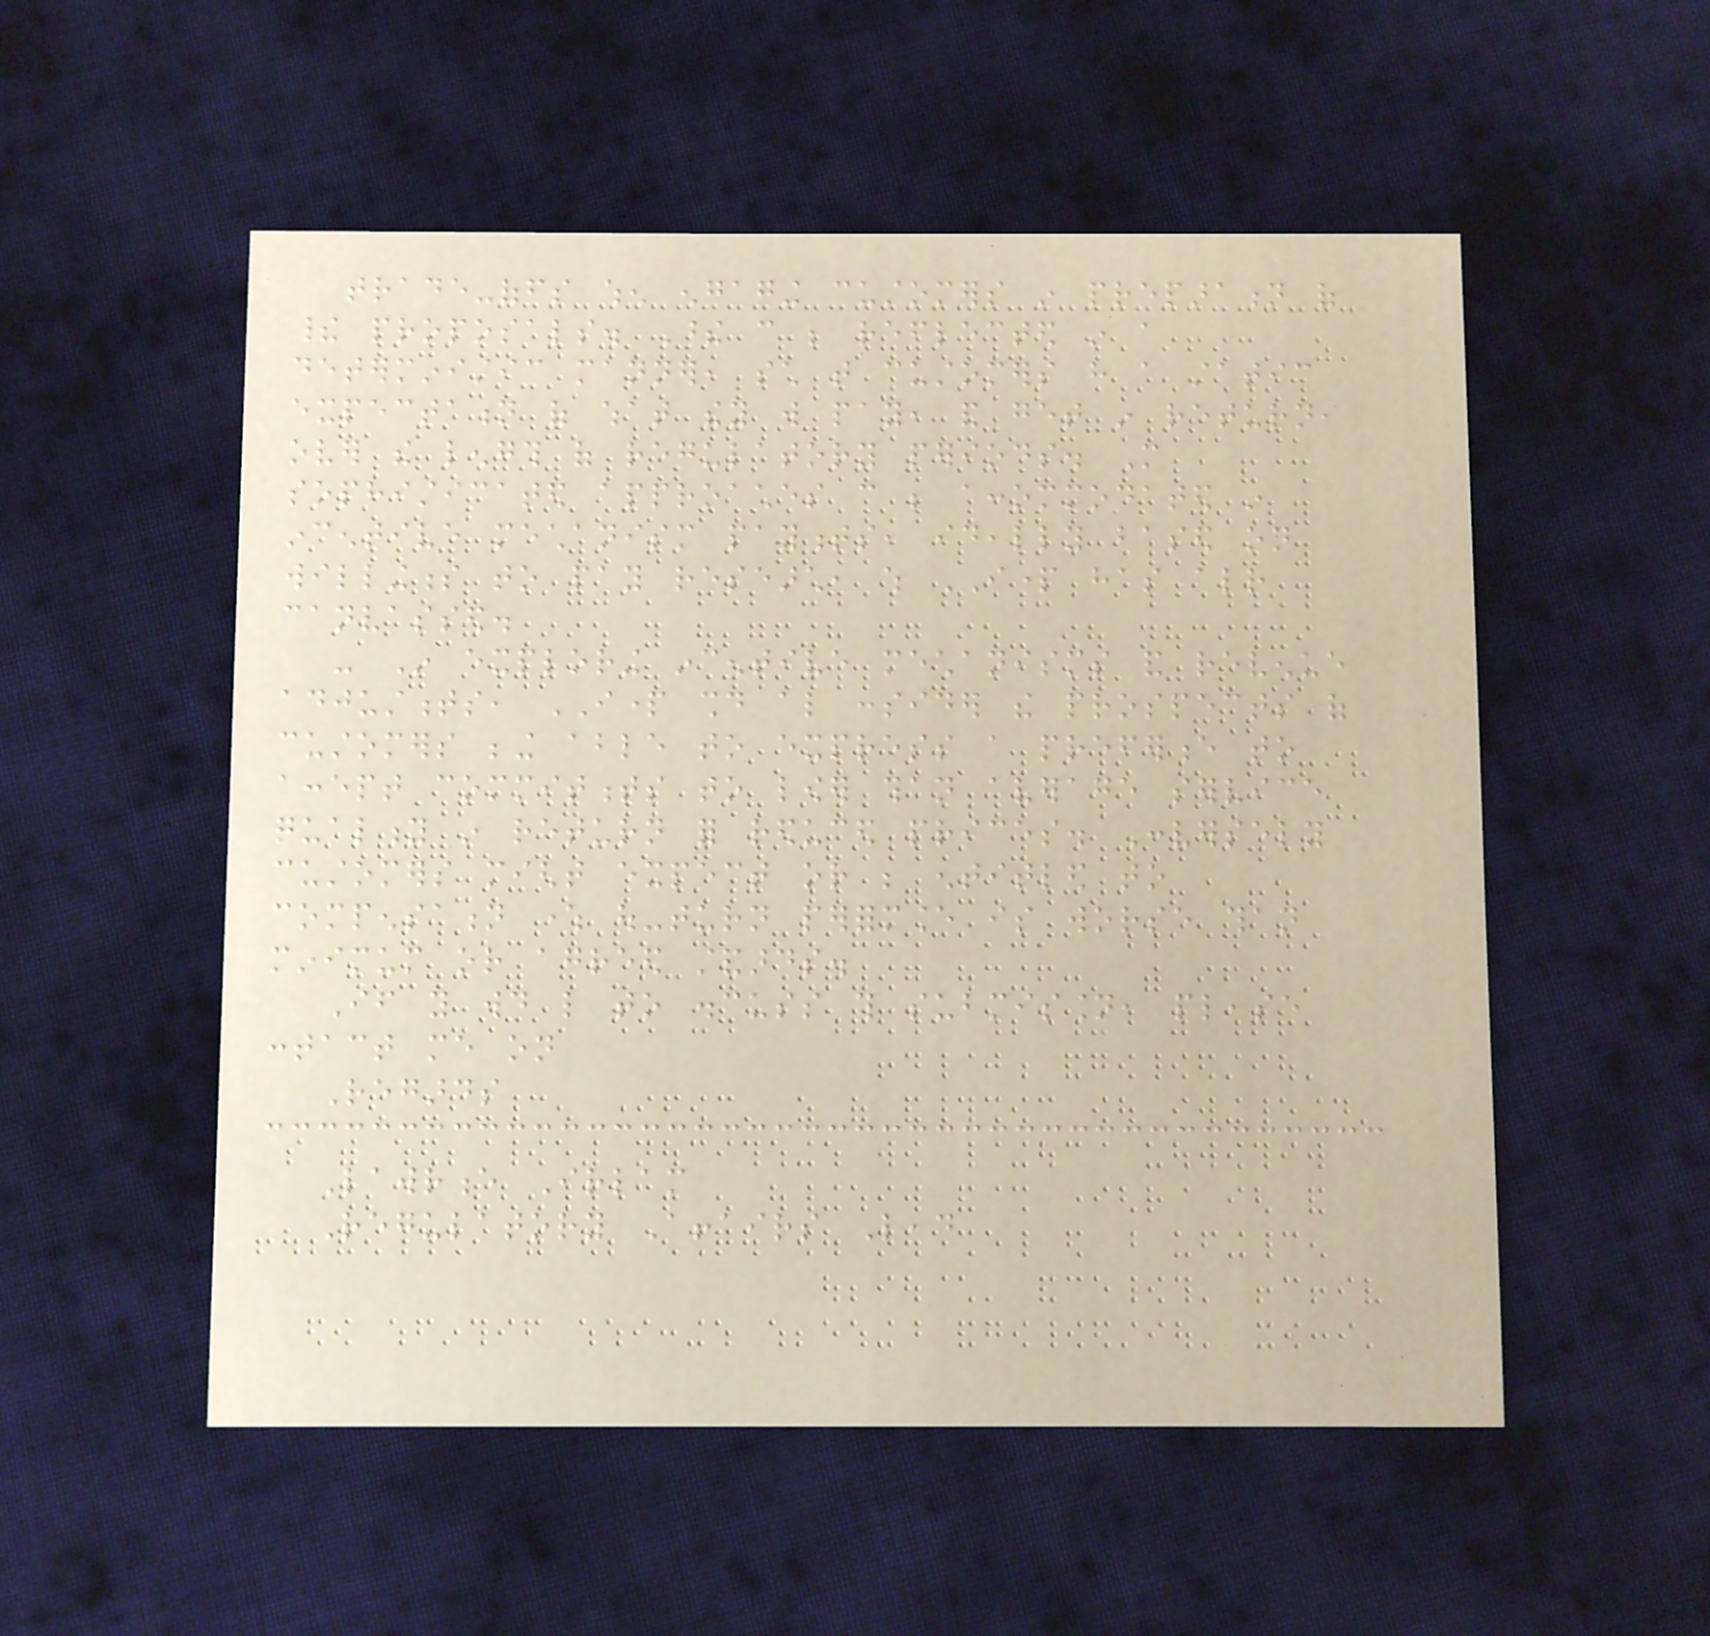trade-offs when engaging customers in preparation of
their proposals. These can be reflected in a
deterministic manner, such that customers have a static
expectation of what they will pay, and get in return,
over the length of regulatory periods. More
sophisticated approaches can be accommodated in
incentive mechanism payments, ideally based on
willingness to pay research, which IPART has already
canvassed.
- In exploring incentive mechanisms and revenue
adjustments, IPART should also consider the prospects of
customers being able to express a preference to
accept commitments to lower than average service
quality in return for reduced prices. Conversely
customers might expect or be entitled to
compensation where out-turn performance is worse than
minimum or agreed standards.
If you would like to discuss this submission, please
contact me on
Regards
Lawrence Irlam
Regulatory Affairs Lead
